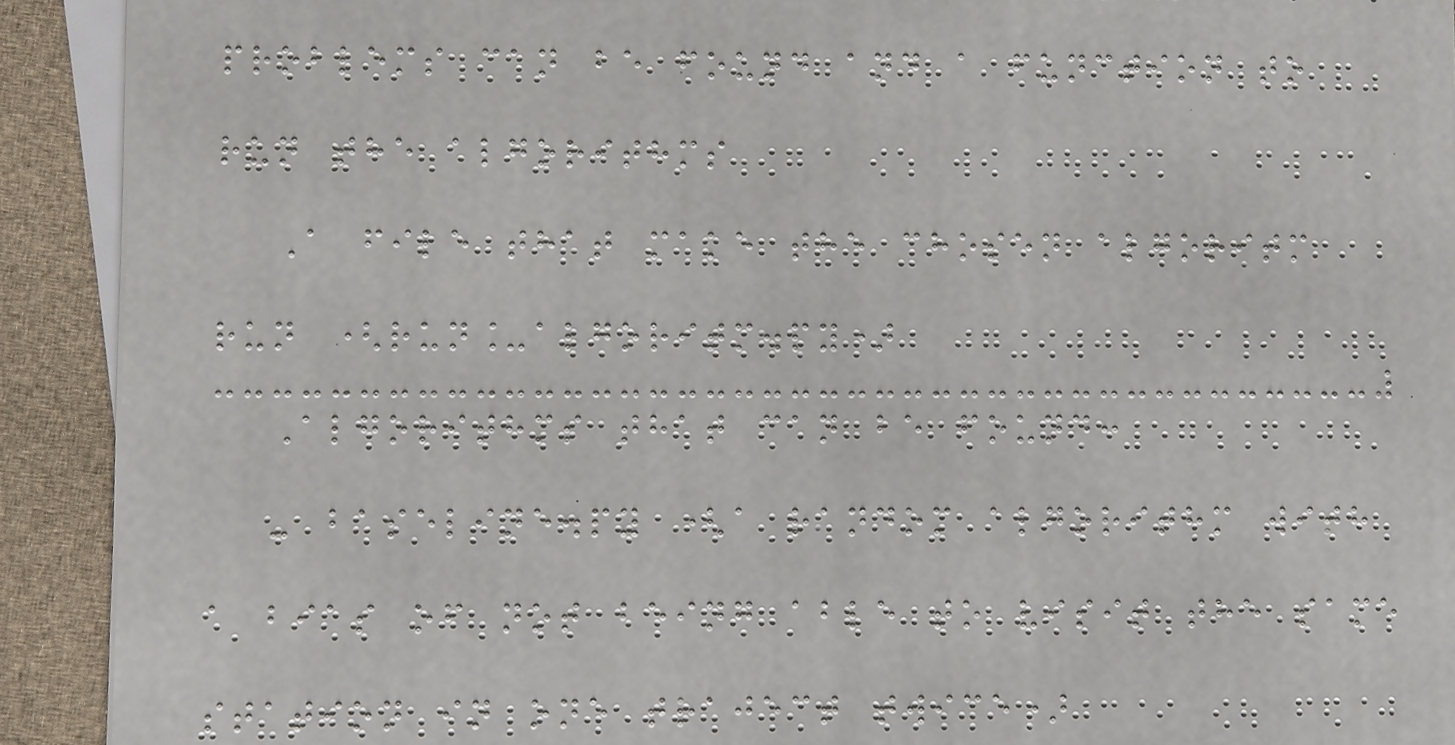problems can be found and a function to
run the algorithms
A file that make the chosen algoritm
run (run_algoritm.py)
Algorithms that can be found:
- baseline.py (a random algorithm with
a bias of not being able to visit the same
station in one traject twice)
